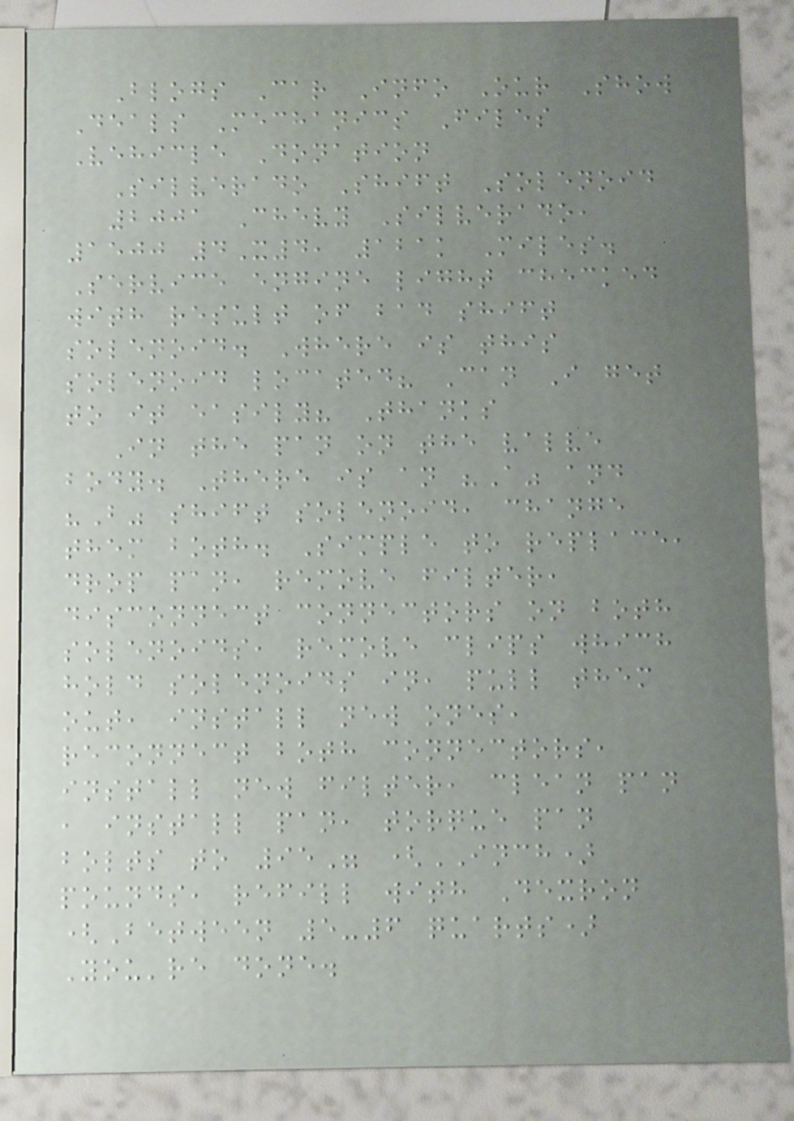Blogs Car Info Our Show
Deals Mechanics Files
Vehicle Donation
Silverado Shift Solenoid
2001 Chevy Silverado,
1500 4X4, 121k Miles.
Service engine light checked
with result of bad shift
solenoid. Where is this
solenoid located? Can I get
to it easily? Thanks
In the pan on the valve
body. There is an "A" and
"B" shift solenoid, change
them both. Simple to replace,
drop pan, remove filter,
disconnect connectors on both
solenoids, remove clips which
hold solenoids in, pull them
out, install new ones,
reconnect both connectors,
install new filter, clean pan
, install pan, torque pan
bolts to 95" (INCH)
pounds, refill with Dexron
(Between 5-6 quarts)
You're done.
